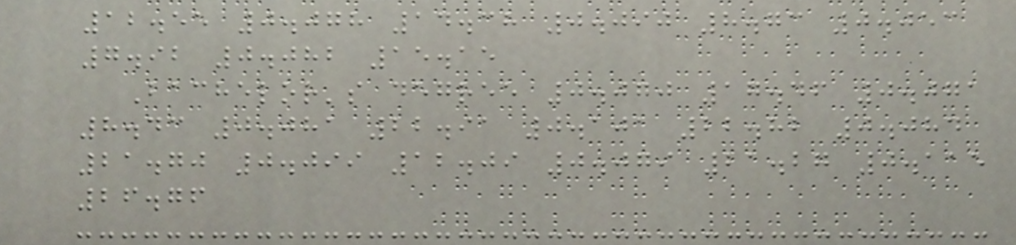12.55 0.078 14.38 0.090 8.73 0.053
7.92 0.082 15.15
Bachelor's degree 0.070 17.46 0.071
8.43 0.081 22.91 0.101 22.82 0.084
21.70 0.099 12.09 0.079 21.27 0.115
26.76
